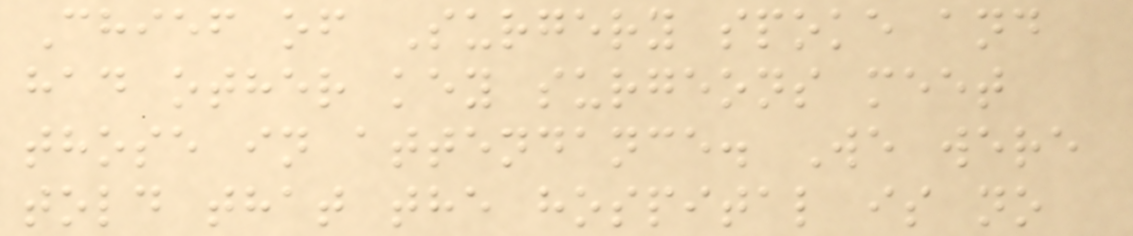Chief of Surgery spoke and
had other key surgeons meet
those in attendance. We were
told that the hospital is no
